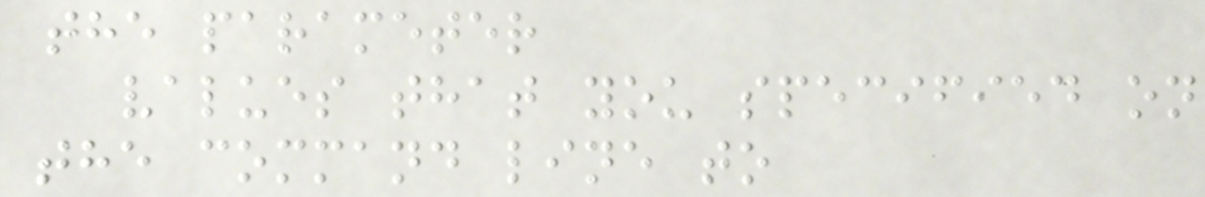the parameter
values that you specified on
the command line to
